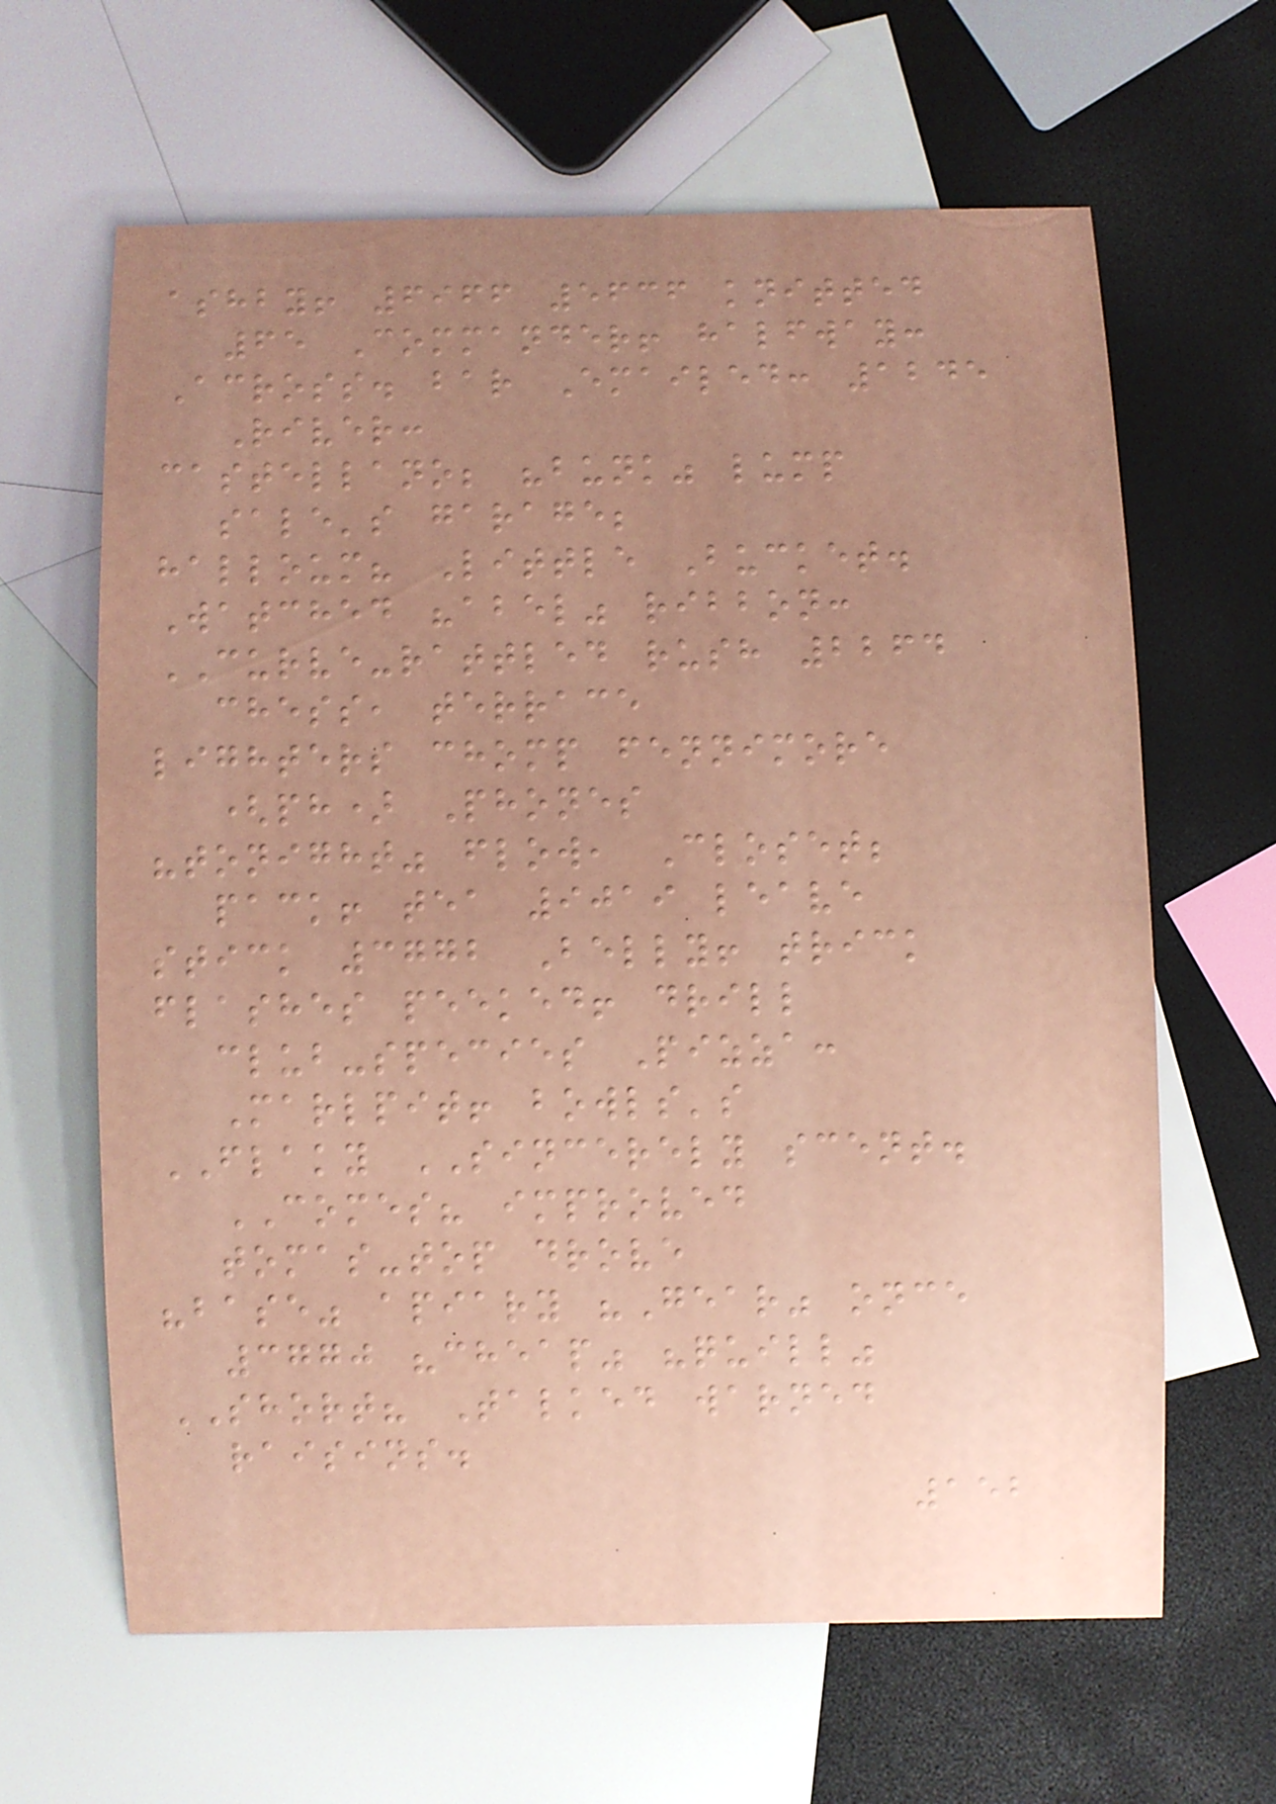ashby! 6966 5636 knitted
65 Commander! halfway:
Across. bar Emailed: 1245
River:
castellano; "bunk" lump
sale's garage;
halloum? Little Bucket.
Watched "abel" ribbon:
CURVE-rattled rush 2264
chess, terrace
lighters chomp fennimore
(ph) Phones
"tonight" flow, Closet;
pack! tea 9019 leave
stick 3772 Belly! trick
flashes peeked! drill
club-species Pizza:
Marlpit! bowls's
FLAKY SINCERELY scent.
COMES? improved
tomas-top drove
"base" apiary "Gear" once
3770 "cheap" "quill"
SHORT? Talked warned
raisins.
152
